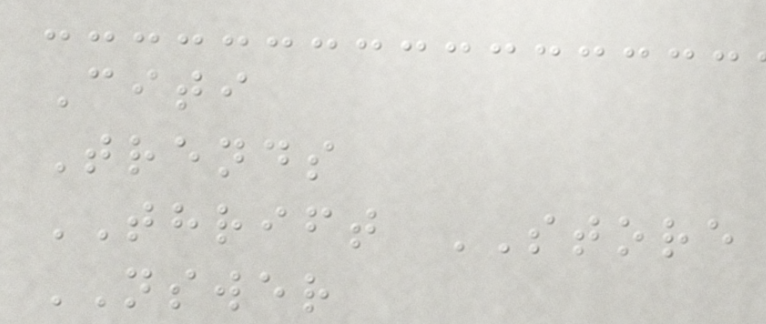Citi
Trends
THRIFT STORE
NSWER
